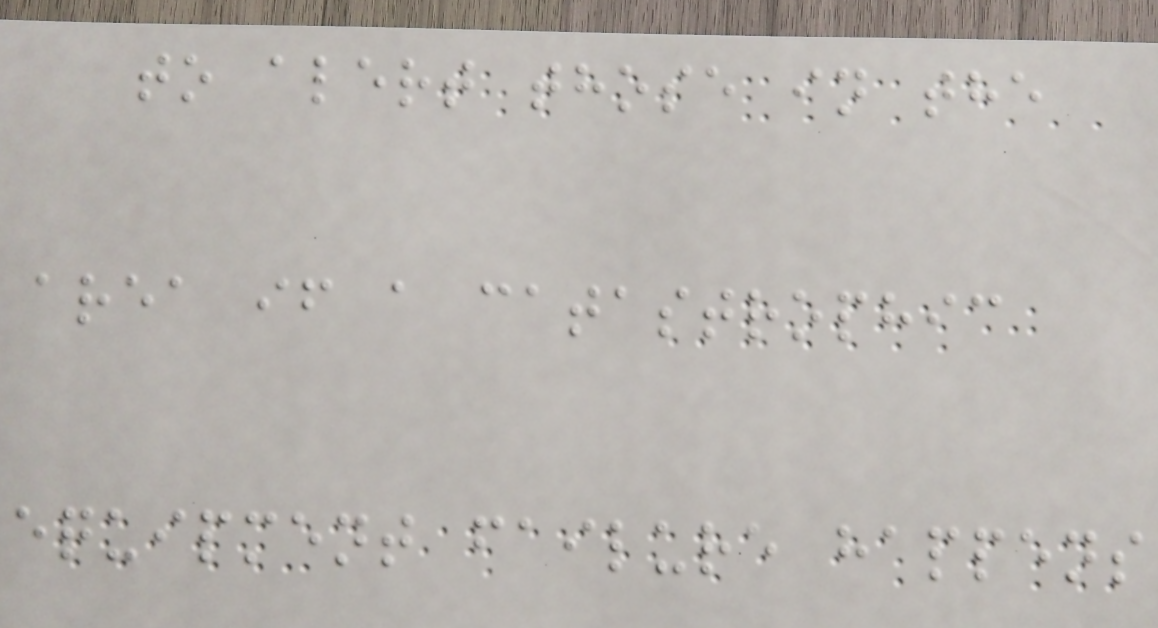to alert those in the
area if a catastrophic
equipment failure happens
